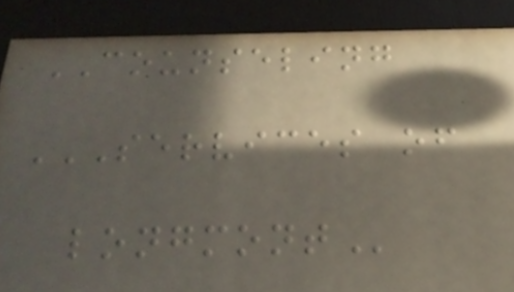COUNSELING
SERVICES OF
LONGMONT
